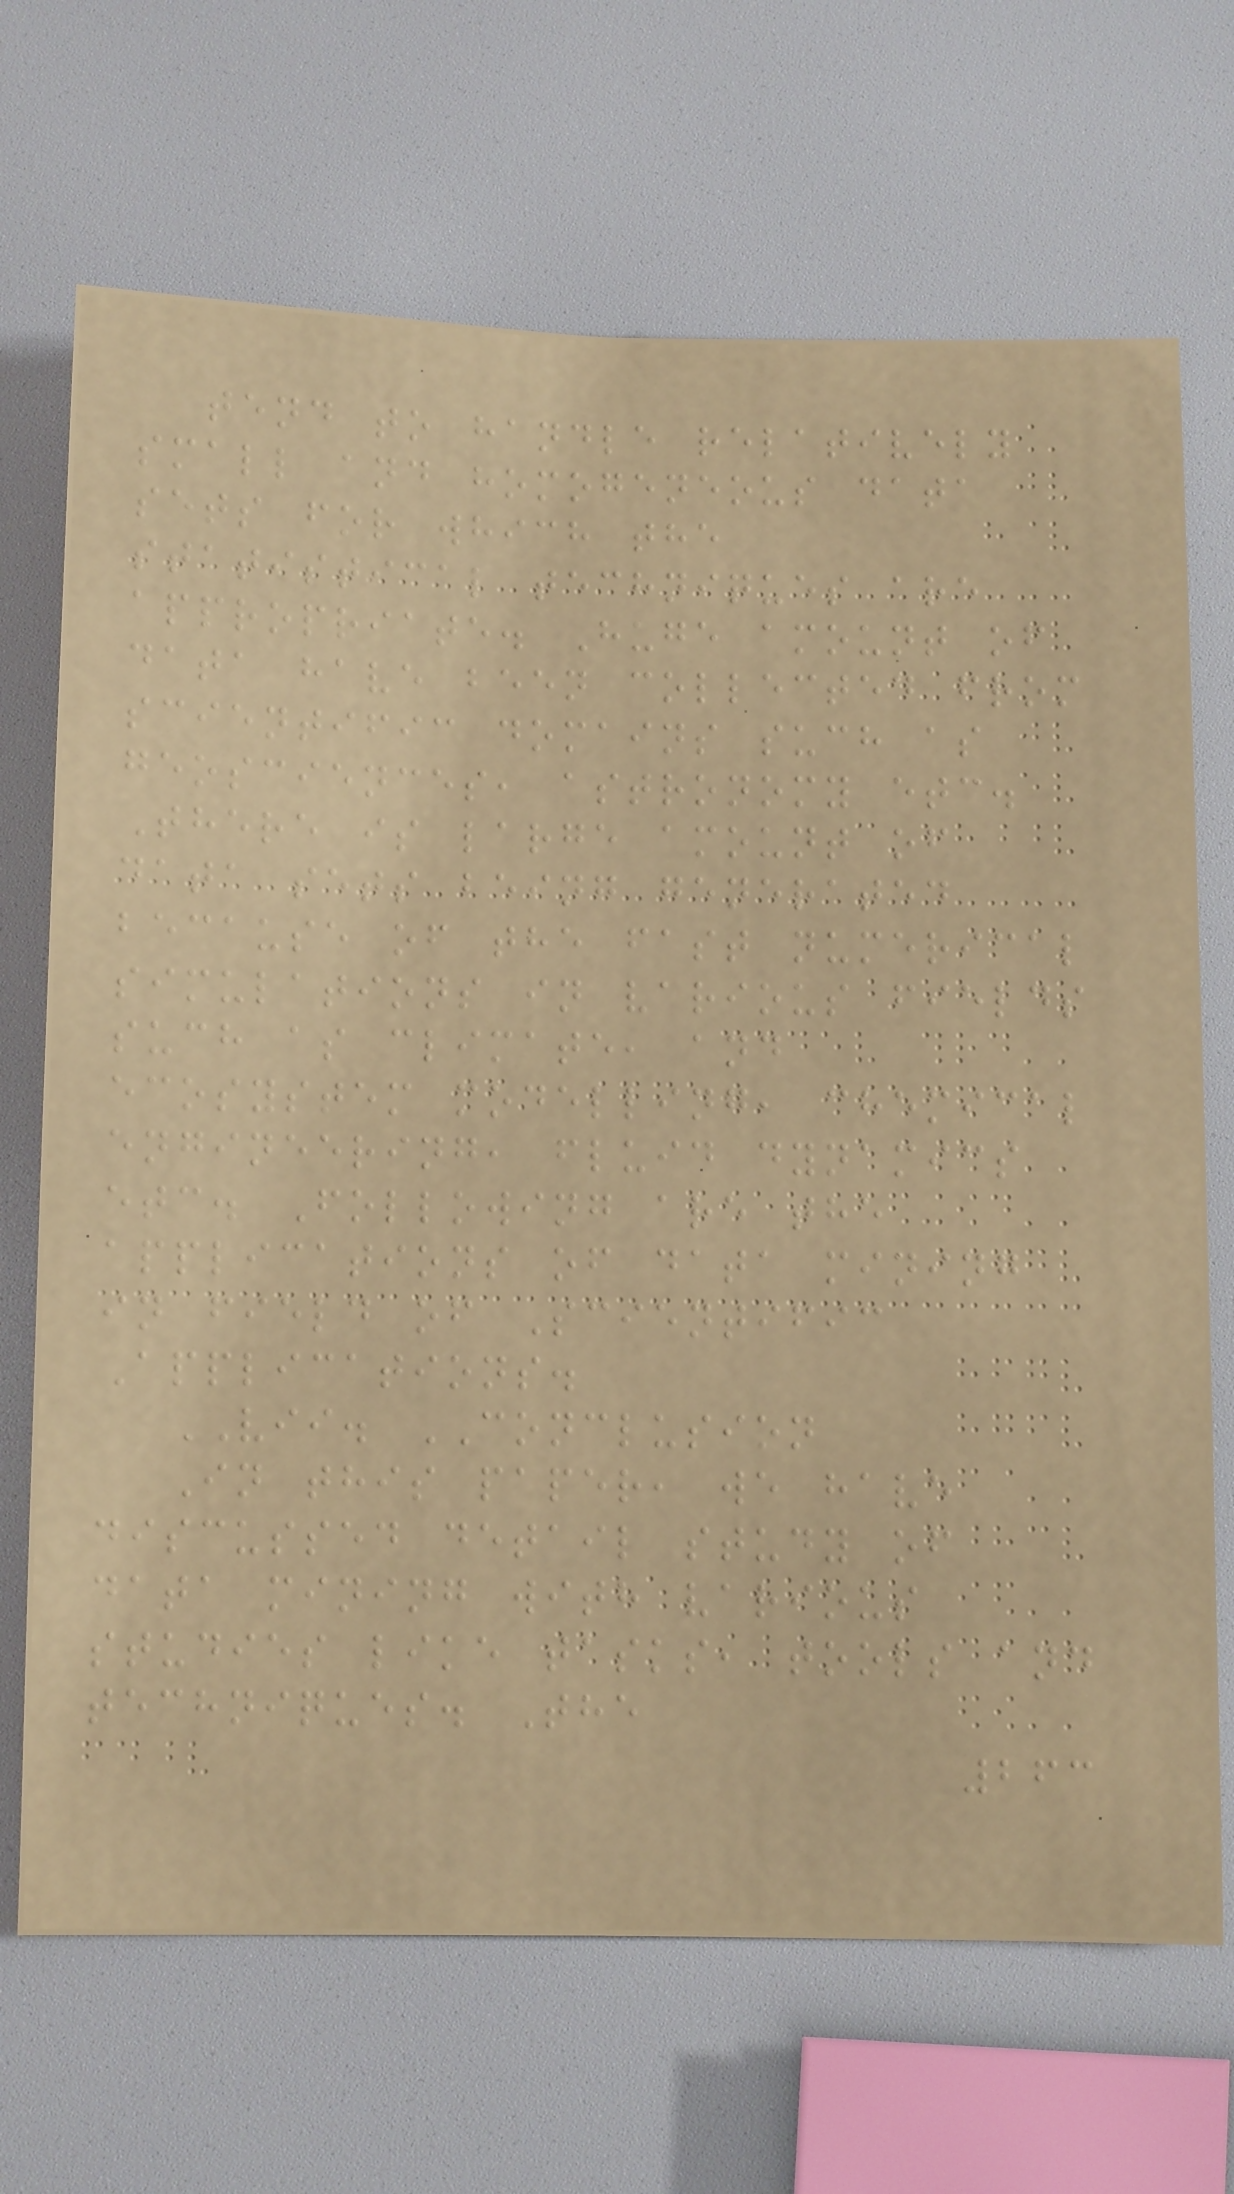tend to handle relatively
small and homogeneous data
sets for which the
statistical techniques are
appropriate. Huge amount of
data have been collected from
scientific domains such as
geosciences, astronomy etc.
There is large amount of
data sets being generated
because of the fast numerical
simulations in various fields
such as climate, and
ecosystem modelling, chemical
engineering, fluid dynamics
etc. Following are the
applications of data mining
in field of Scientific
Applications.
VII. CONCLUSION
In this paper, we have
discussed detail study of
data mining with various
studies like tasks, tools and
techniques. The
263
